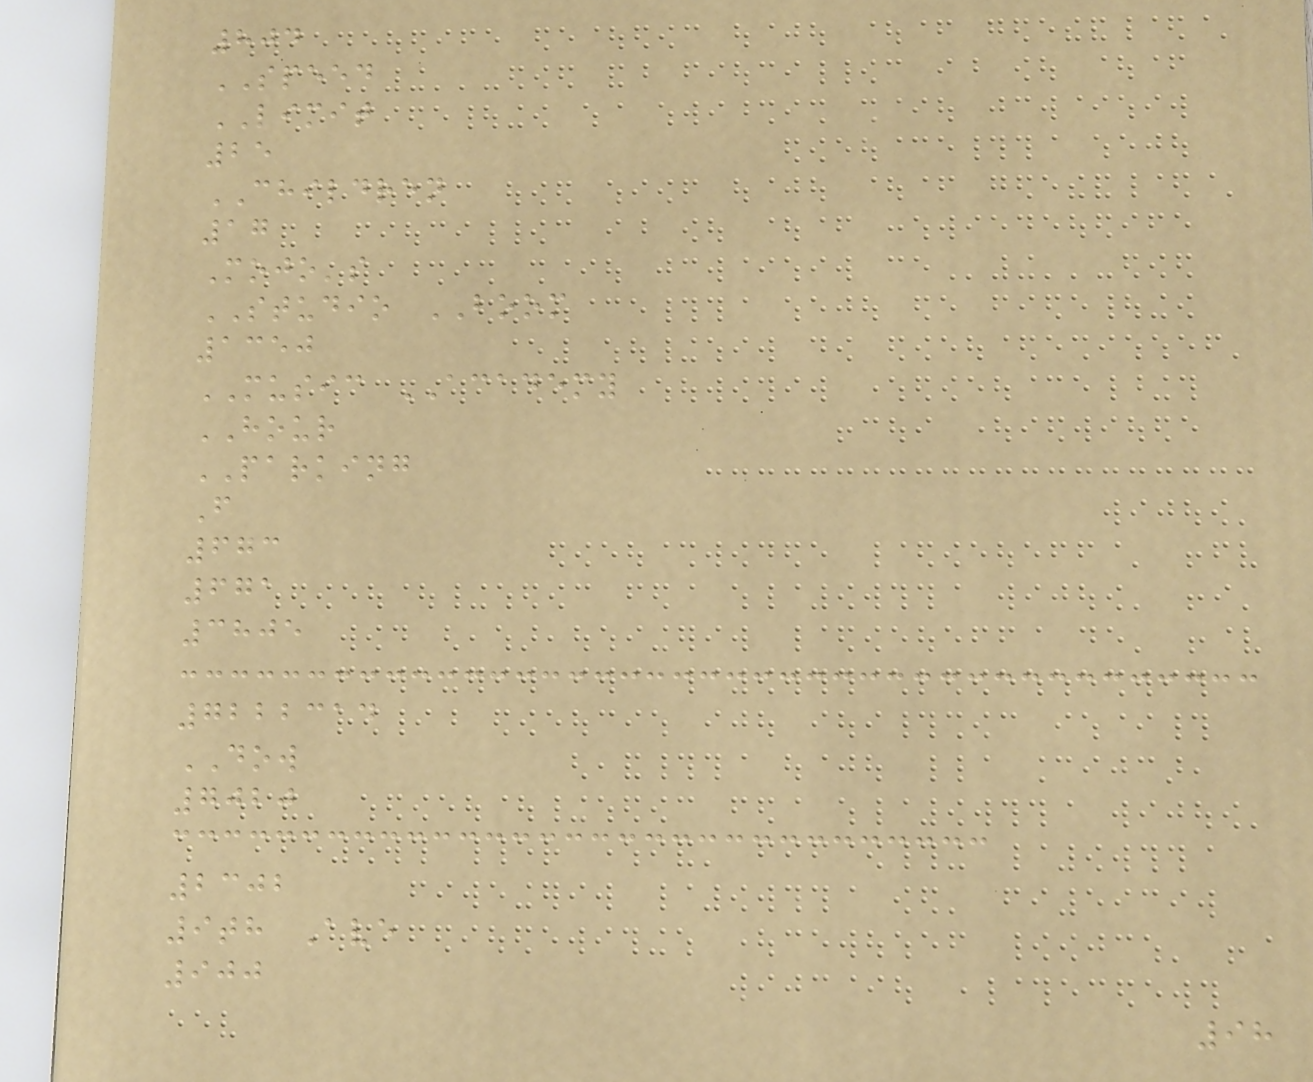804
SPEED
LIMIT
25
CHILDREN
17
Mojo's
STUDIO BOOM
1350
MUSIC ACADEMY
HOUR
PARKING
F
673
671
3805
7222314
DOW
7020
2302
9th Ave
900
98
